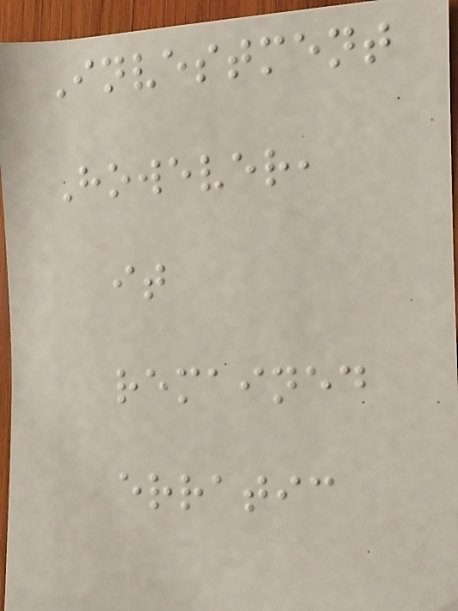Investment
However,
it
remained
erratic
